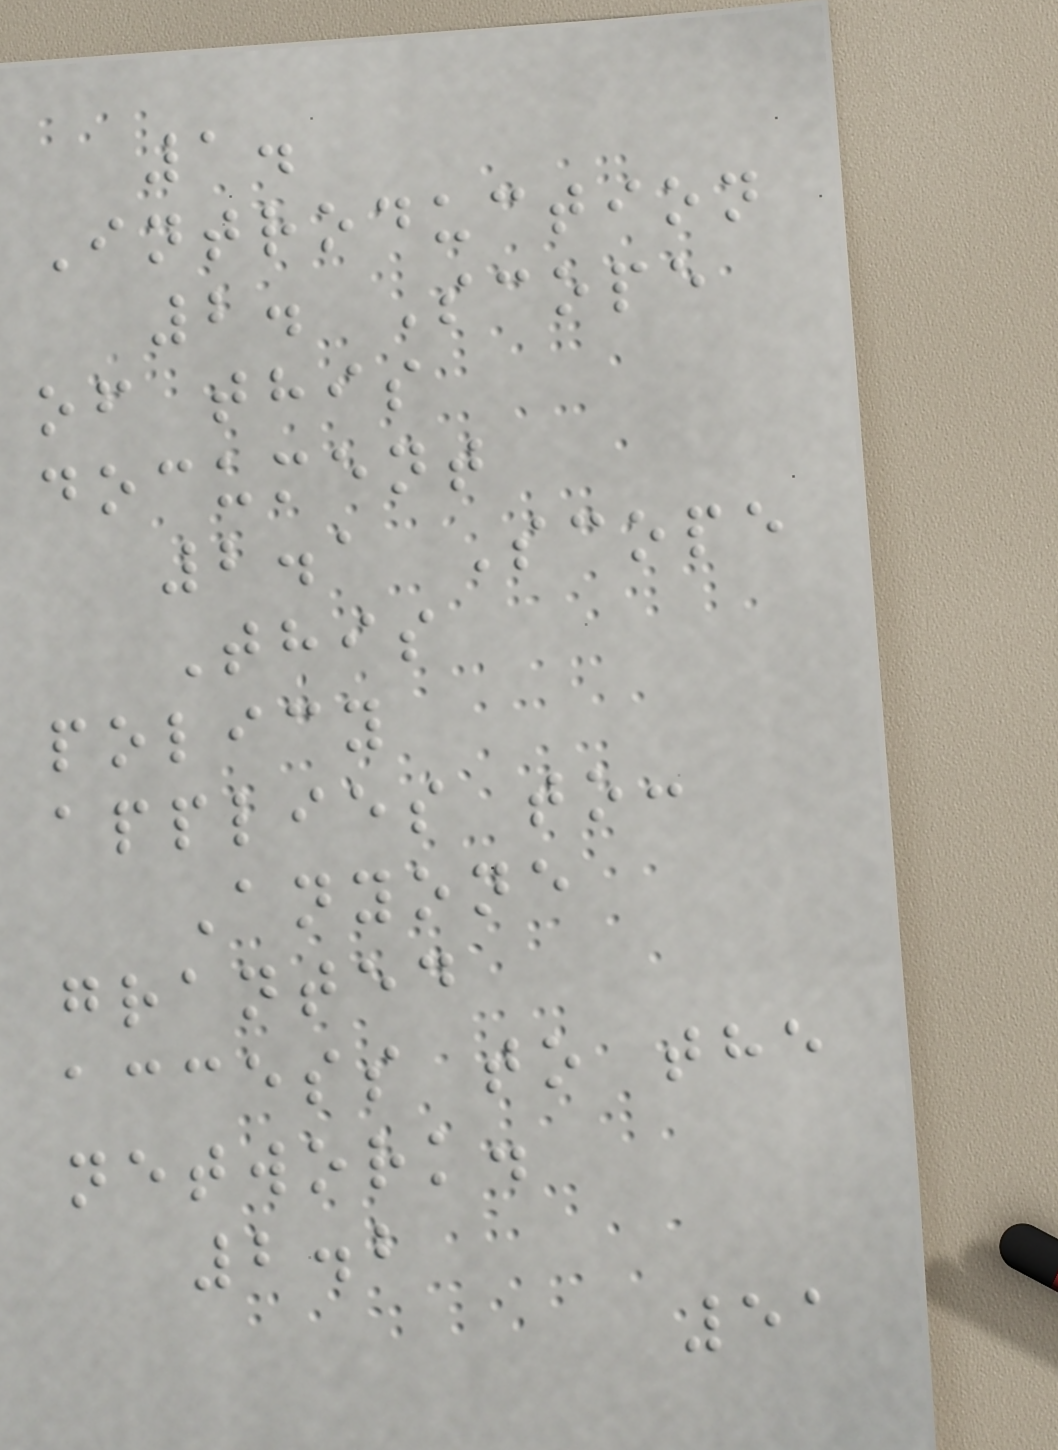1.
Introduction
2. Scope
of this
document
2.1 Scope
This
policy
applies to:
Anyone
granted
access to the
network.
2.2
51
